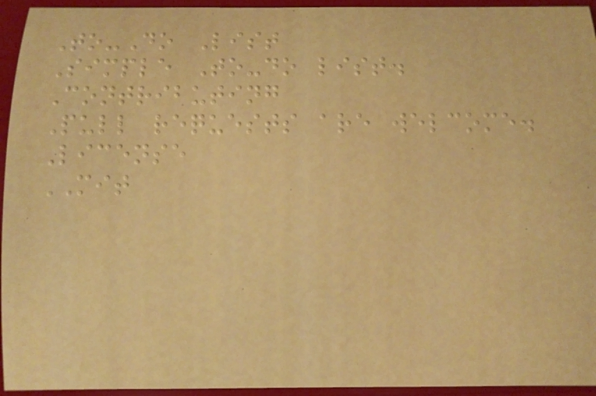To-Do List
Simple To-do list.
Contributing
Pull requests are welcome.
License
MIT
